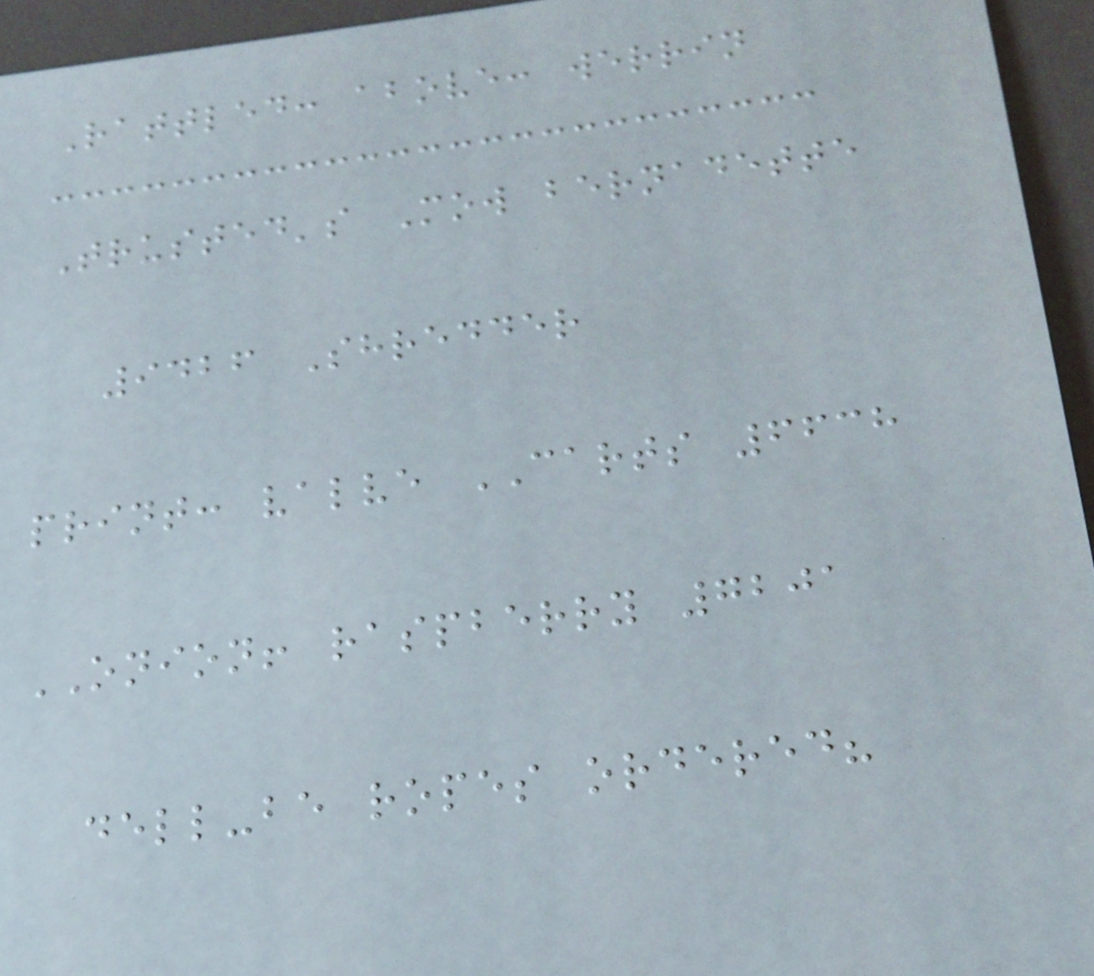Rattled: above: werrin
Trusted's Mow bernadette
9426 Shredder
print: valve CARTS 6638
ONION! raspberry 7201
dell-be ropes ordered?
